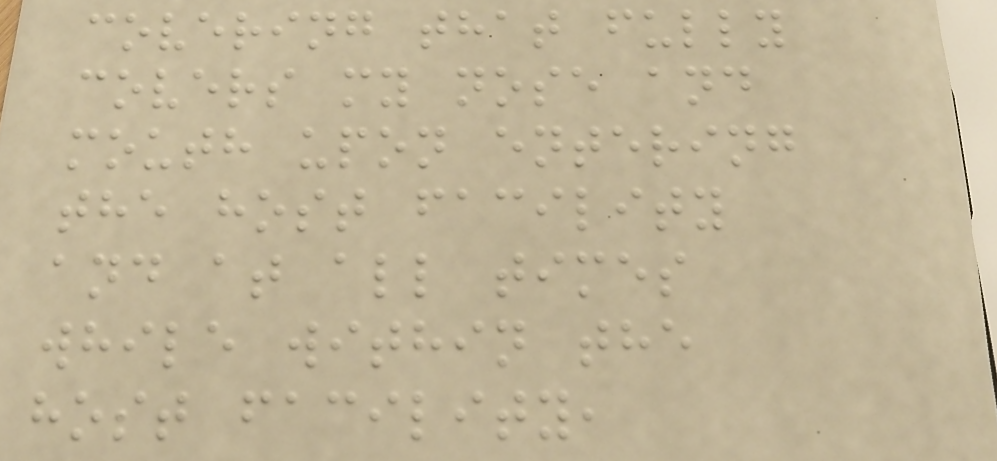covering that fully
covers my nose and
mouth upon entering
the host facility
and at all times
while within the
host facility,
